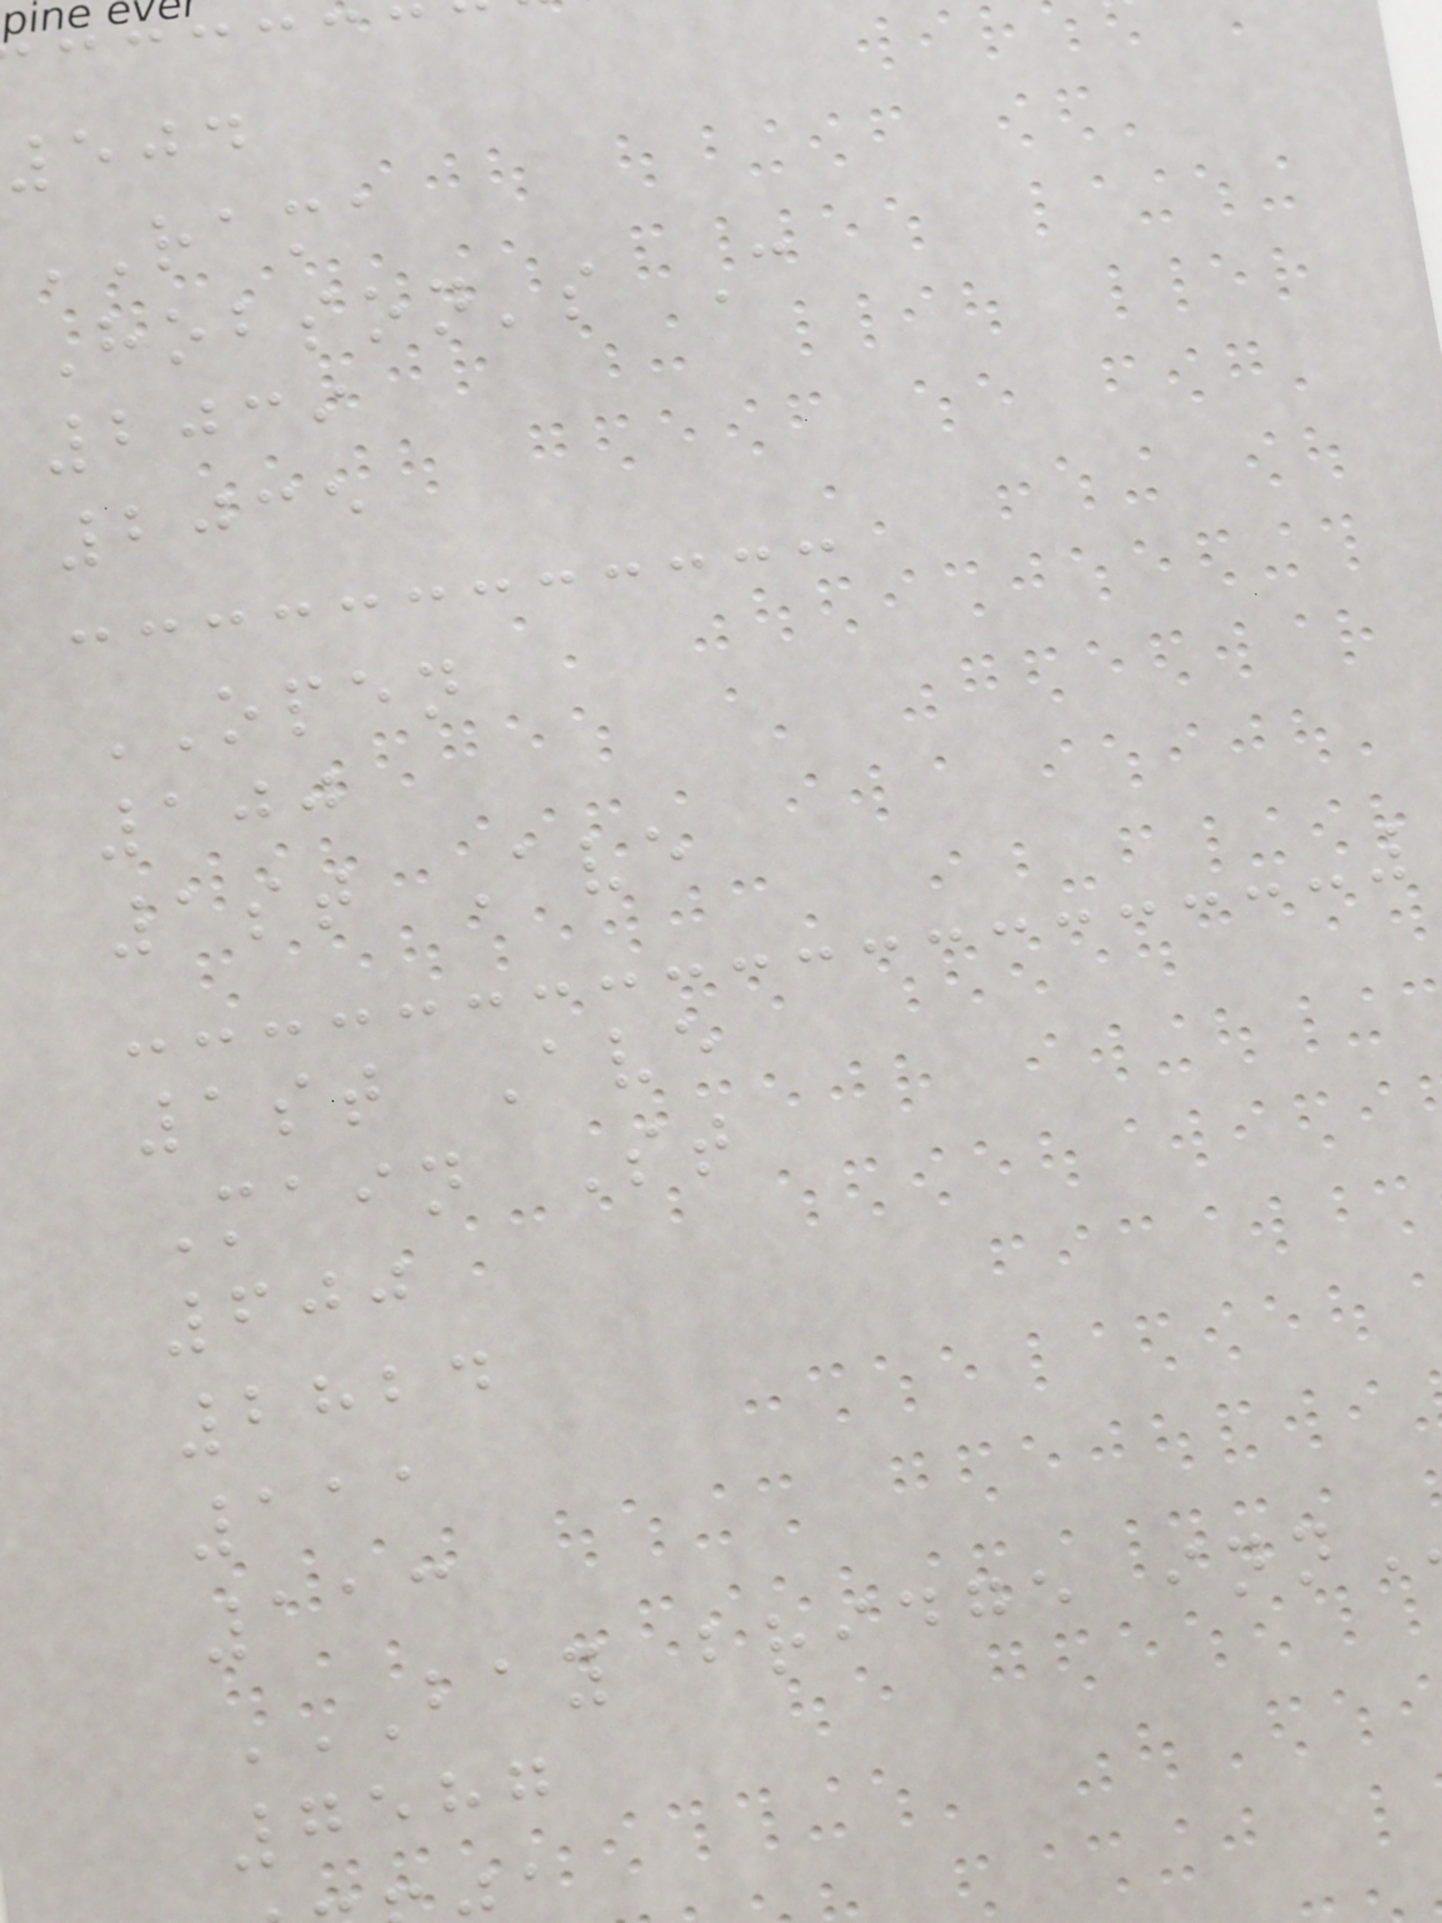504
RAMA
Hobson's C
2039
2035
OPEN
100
1st Ave
1st Ave
Main St
600
2824
111
113
7587
